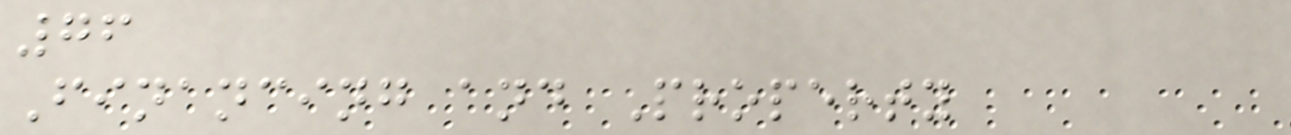76
Financing and Property
